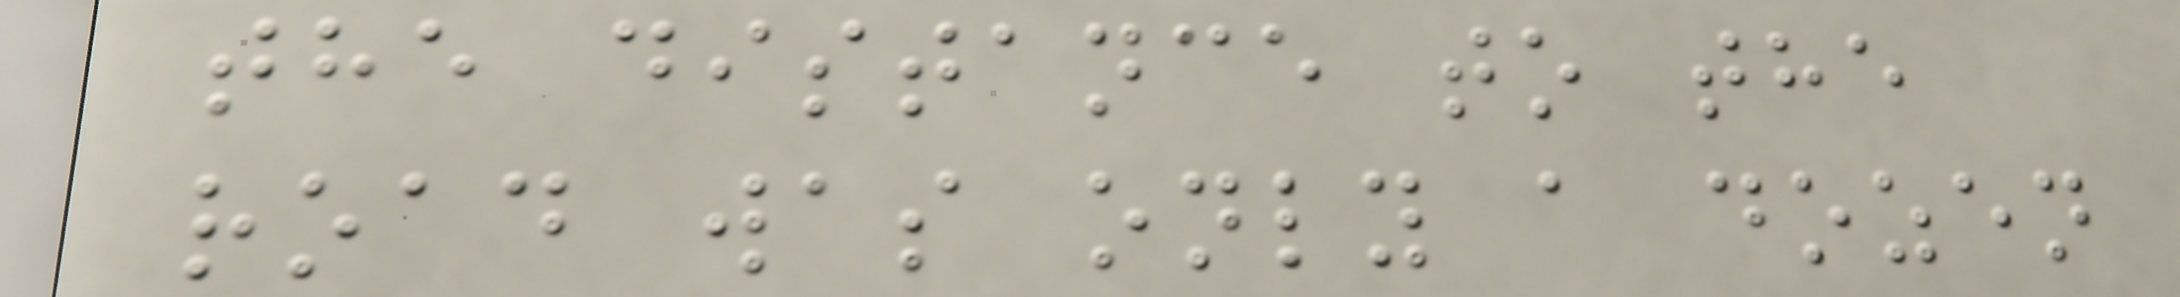the distance to the
road was only a dozen
